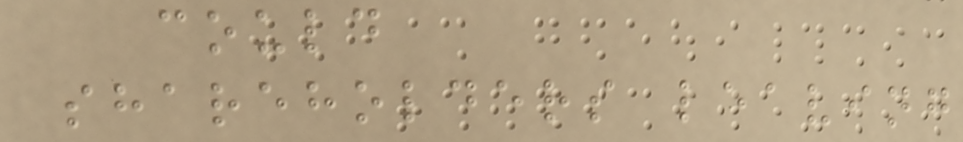could
shareholders leaving
